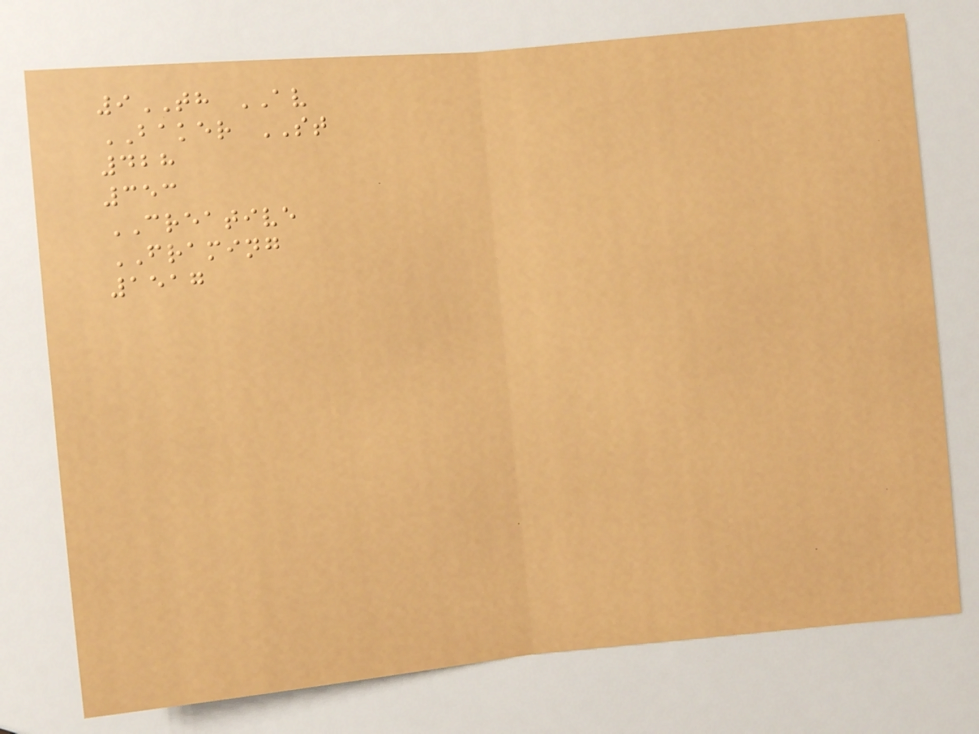9TH AV
BAKER ST
428
353
CREATIVE
FRAMING
1517
